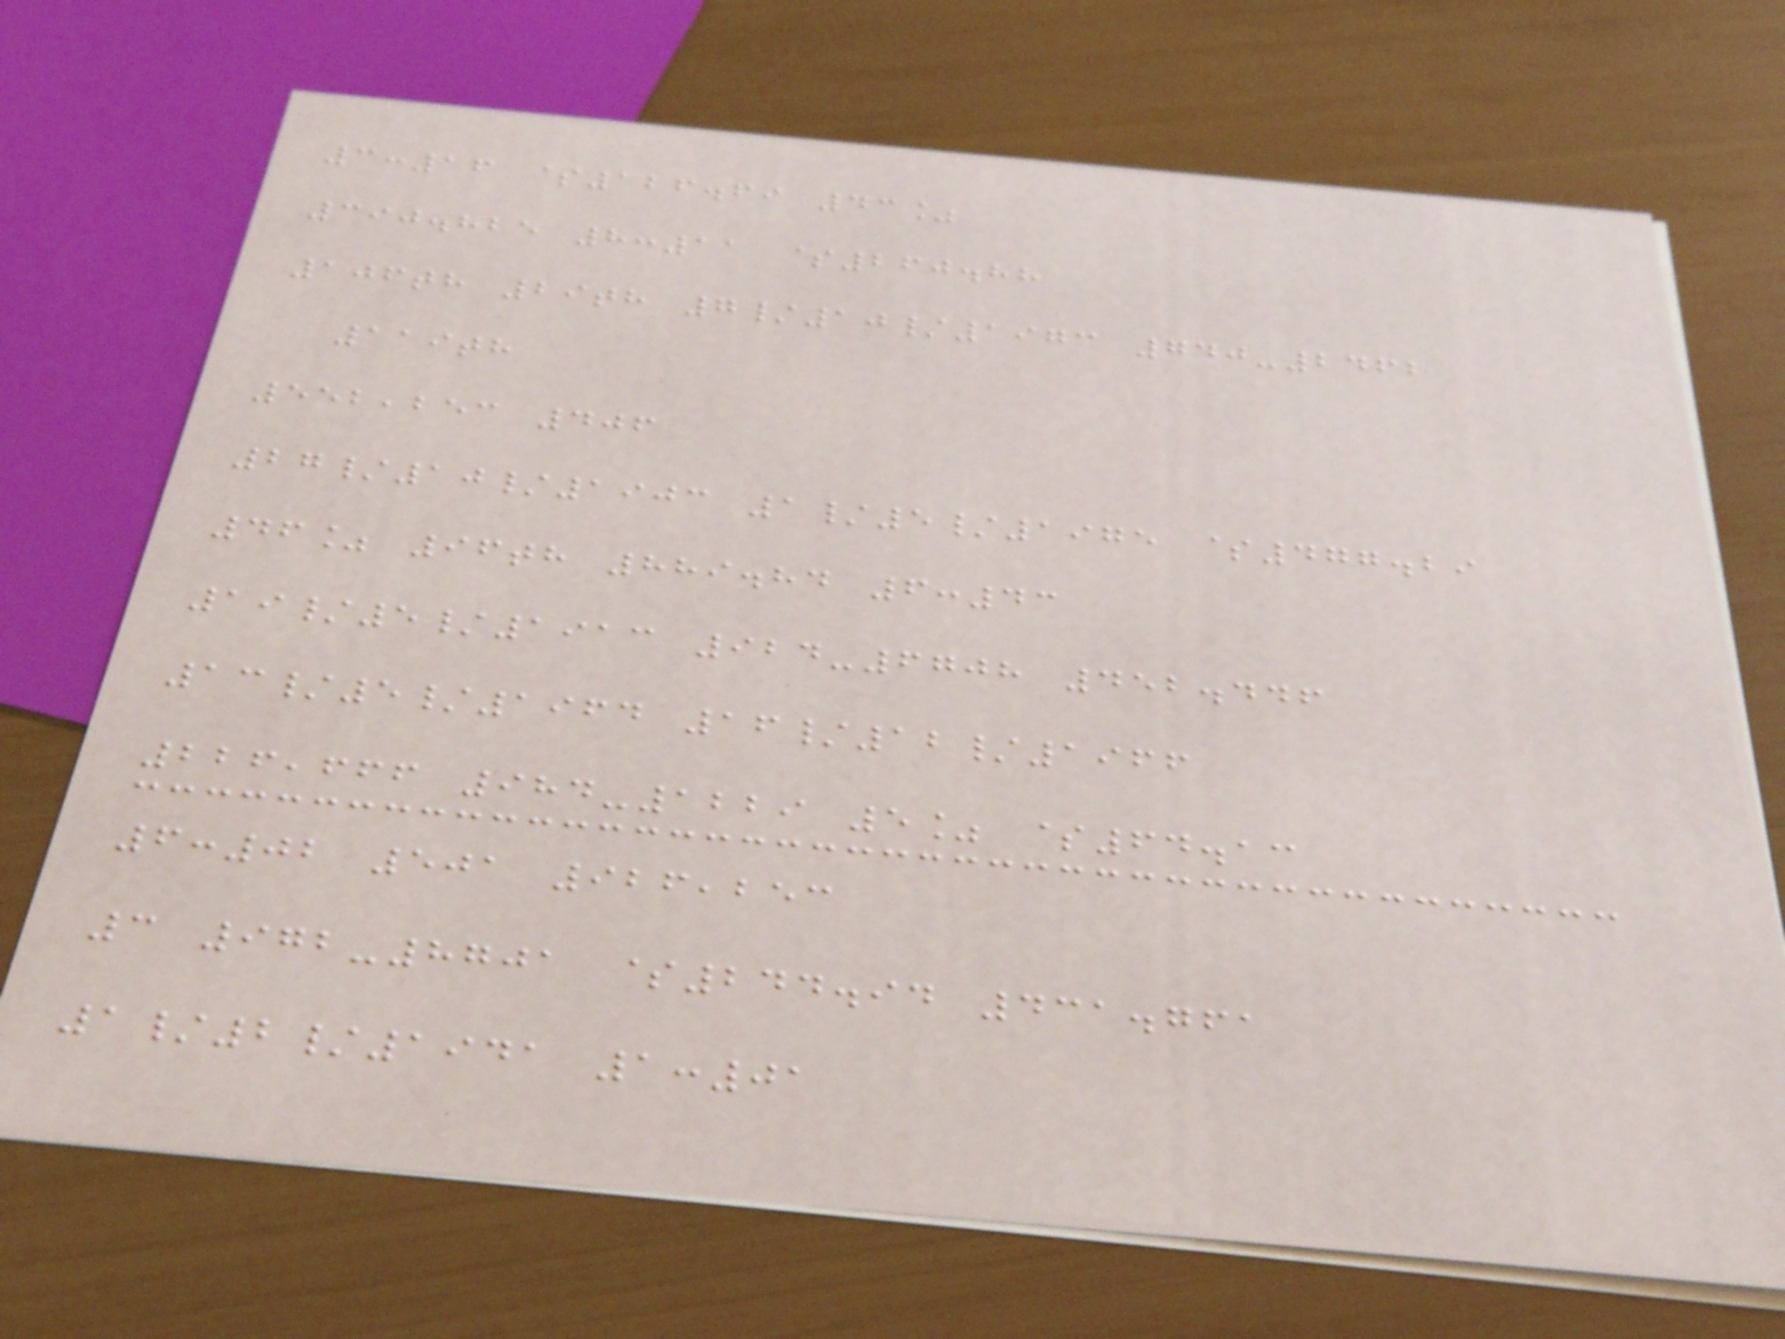3:16 $126.69 43%
390.825 8:11 $260.88
106th 29th 7/10/1973 740-2462
119th
552,253 406
27/10/1903 1/5/1975 $477.29
46% 96th 889.84 6:43
19/5/1913 924-6708 452.446
13/5/1964 16/12/1966
226,666 984-1229 5% $64.13
6:02 501 926,253
3 972-8701 $244.94 431.761
1/2/1941 1:01
